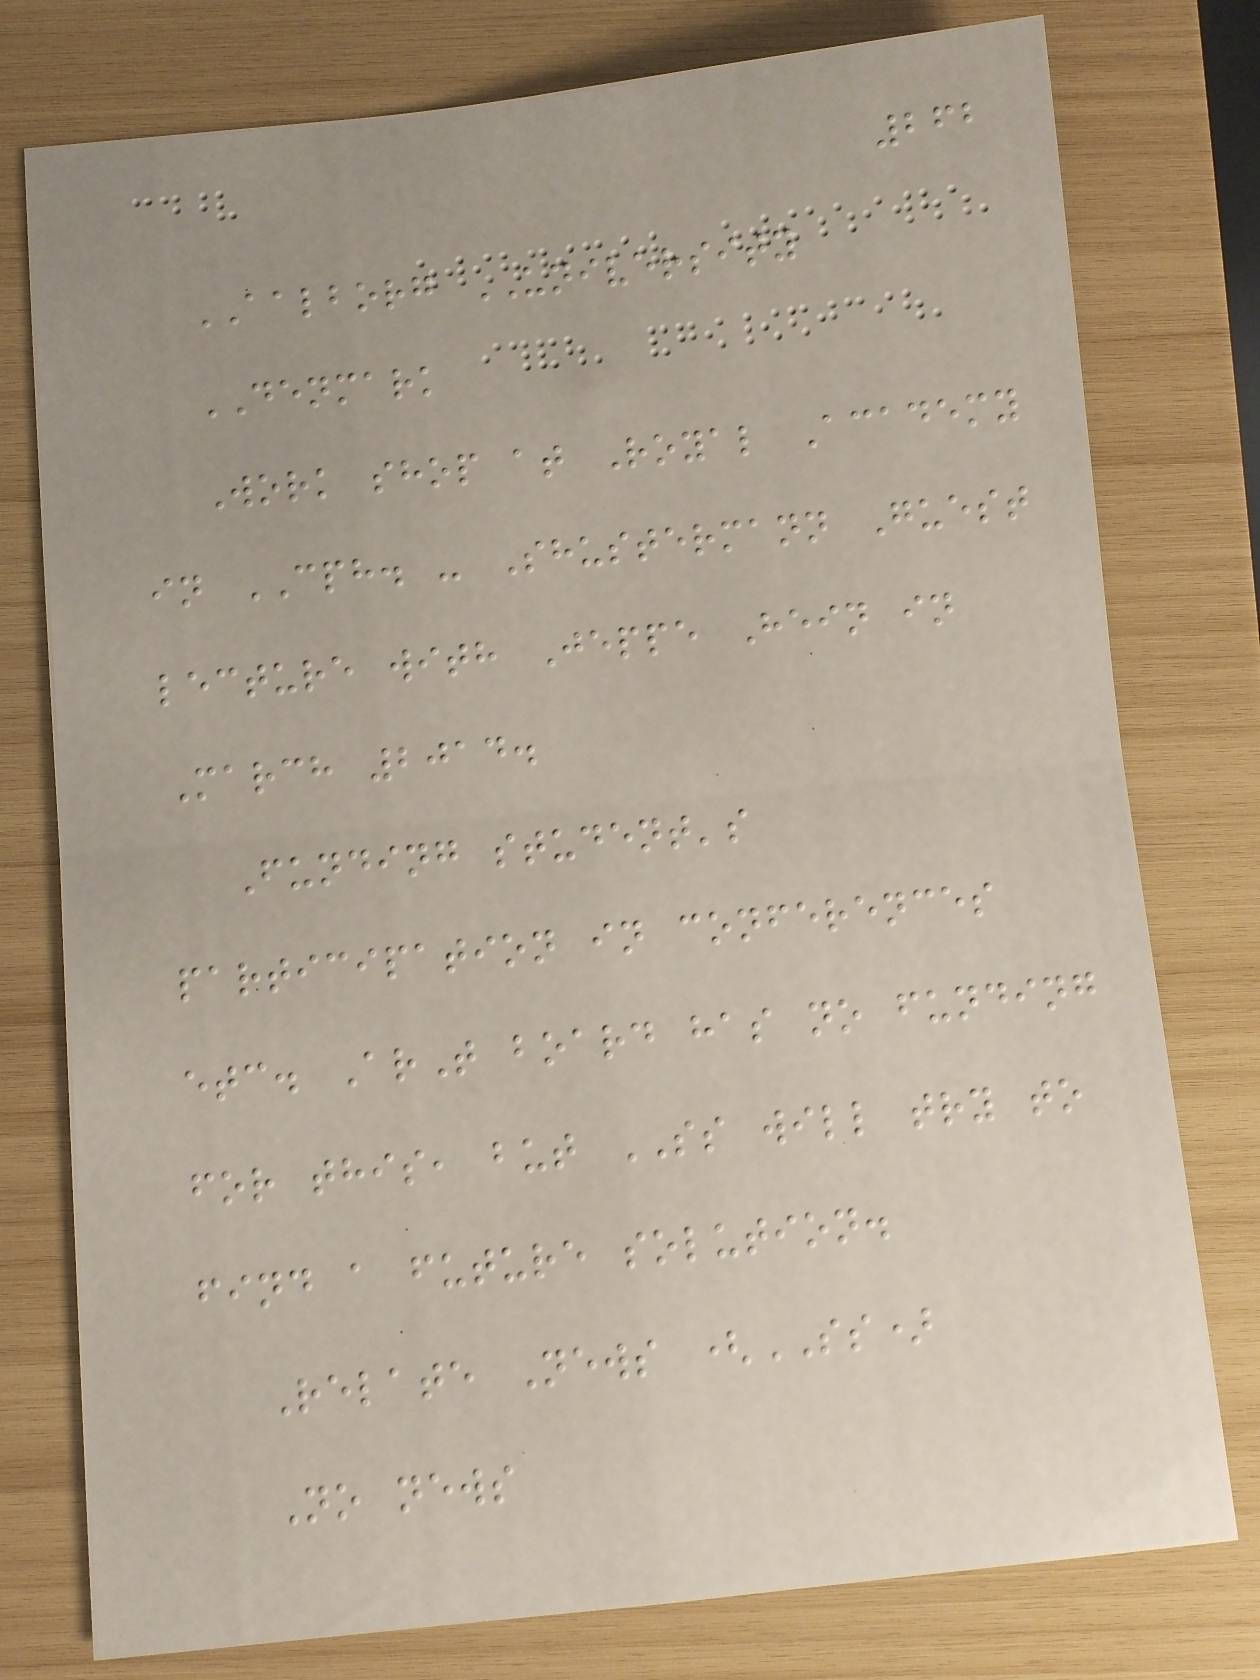262
AALBORG UNIVERSITY
DENMARK
Work shop at Royal Academy
in CPH. - Shustermann Guest
lecture with Jeppe Hein in
March 2014.
Funding student's
participation in conferences
etc. ArT board has no funding
for this, but SS will try to
find a future solution.
Relate News (SS)
No news
